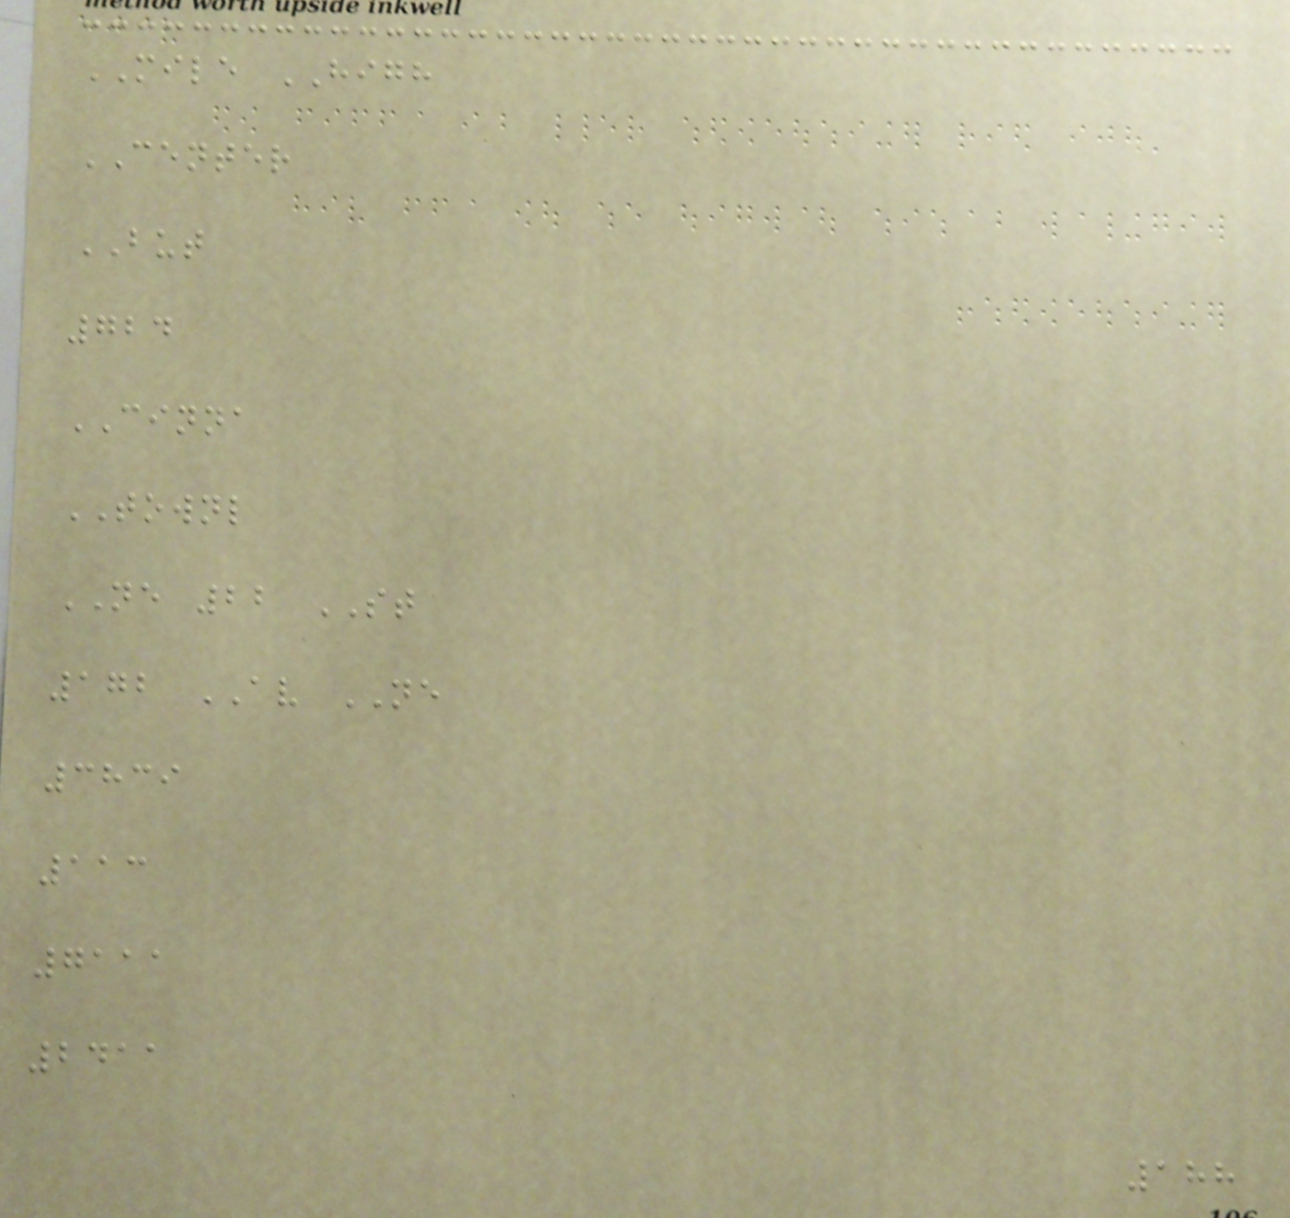MILE HIGH
CENTER
BUT
724
CINNA
TOWNL
NE 22 ST
172 AV NE
3839
113
7111
2411
188
